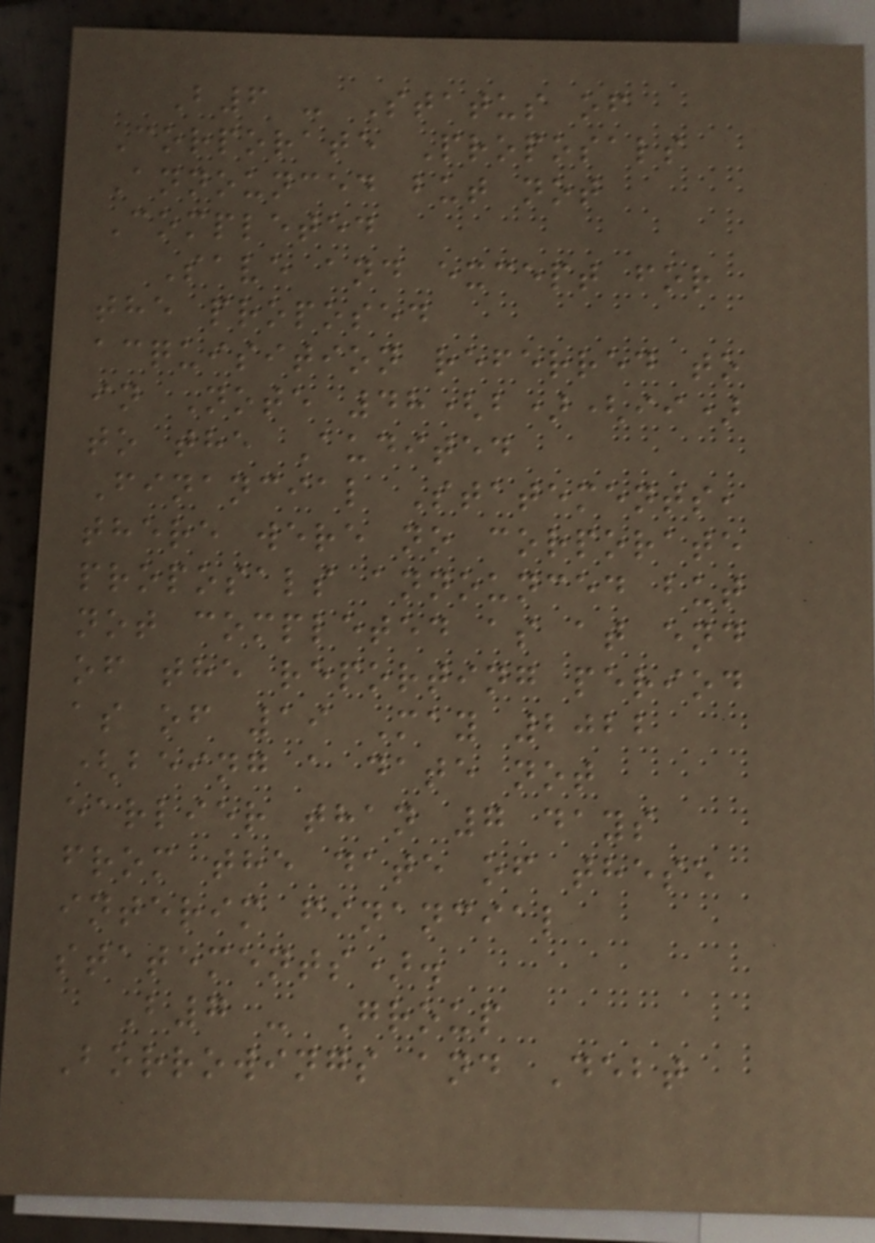B6 - Status of
Corporate Proposals
Announced but not
Completed
Save and except for
the proposed
acquisition referred to
in Note 48(b)(ii)
to the Audited
Financial Statements,
there were no corporate
proposals announced but
not completed as at end
of the reporting period
as of 19 May 2022
(being a date not
earlier than 7 days
from the date of these
interim financial
statements).
B7 - Group
Borrowings and Debt
